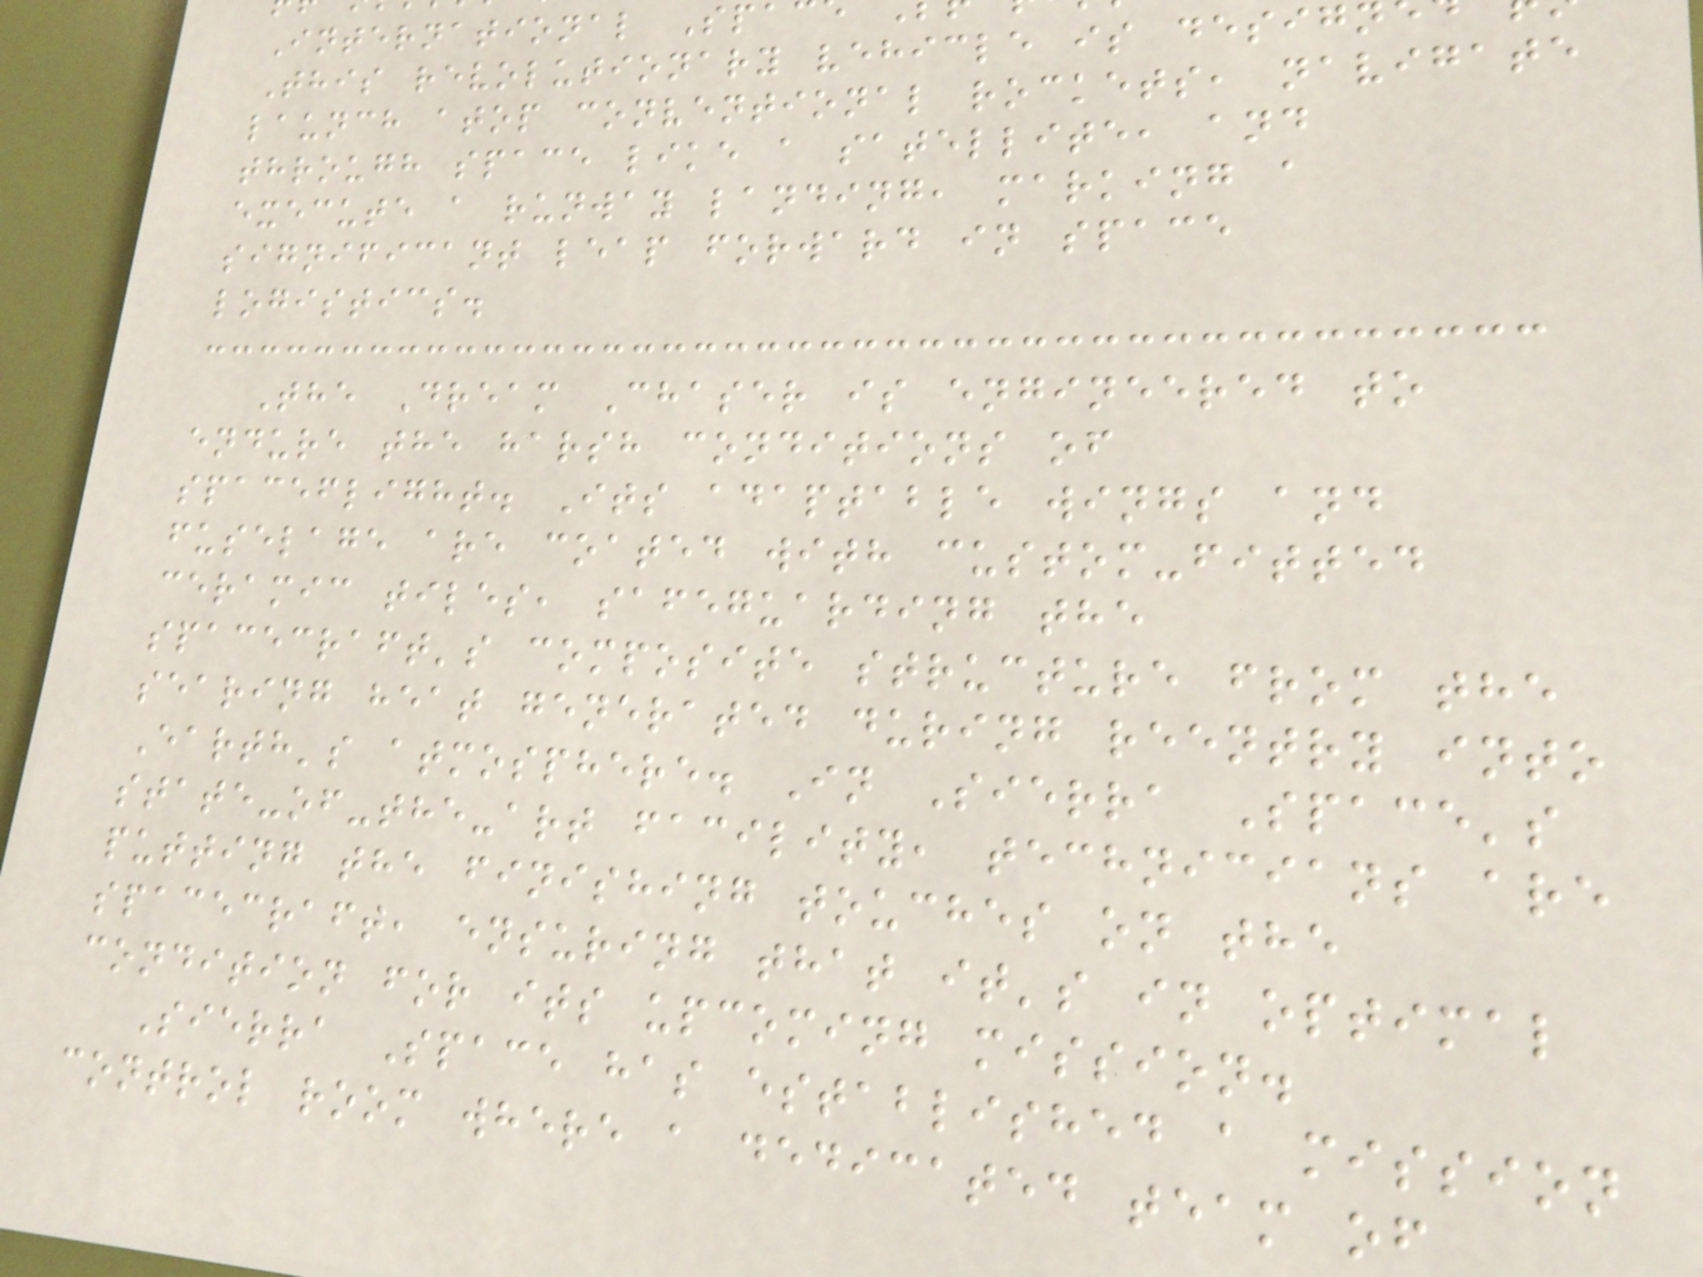International Spa
This revolutionary vehicle is desig
launch atop conventional rockets, navigate
through space like a satellite, and
execute a runway landing, marking a
significant leap forward in space
logistics.
The Dream Chaser is engineered to
endure the harsh conditions of
spaceflight. Its adaptable wings and
fuselage are coated with custom-fitted
ceramic tiles, safeguarding the
spacecraft's composite structure from the
searing heat generated during reentry into
Earth's atmosphere. In Sierra Space's
state-of-the-art facility, technicians are
putting the finishing touches on the
spacecraft, ensuring that it's in optimal
condition for its upcoming mission.
Sierra Space has established a mission
control room where a dedicated team of
